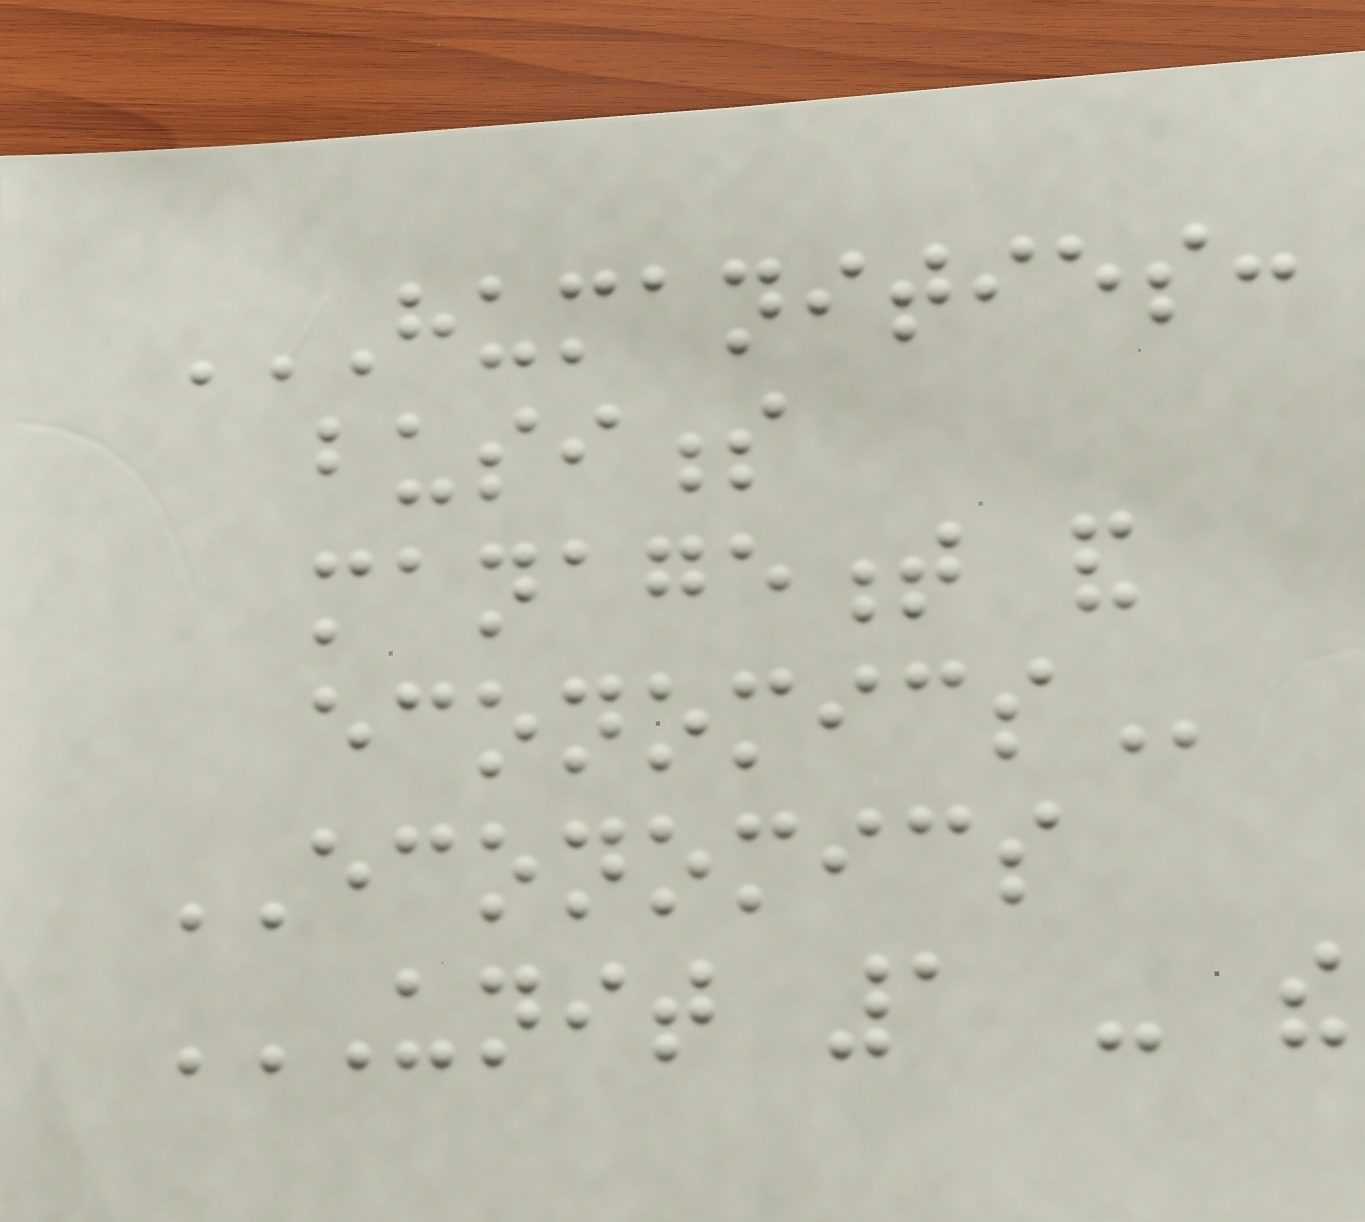HUMANITIES:
BUSINESS
MANAGEMENT AND
ECONOMICS
ECONOMICS
UNIT 1 - THE
